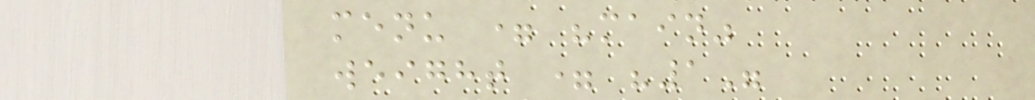menu = "main"
weight = "1"
